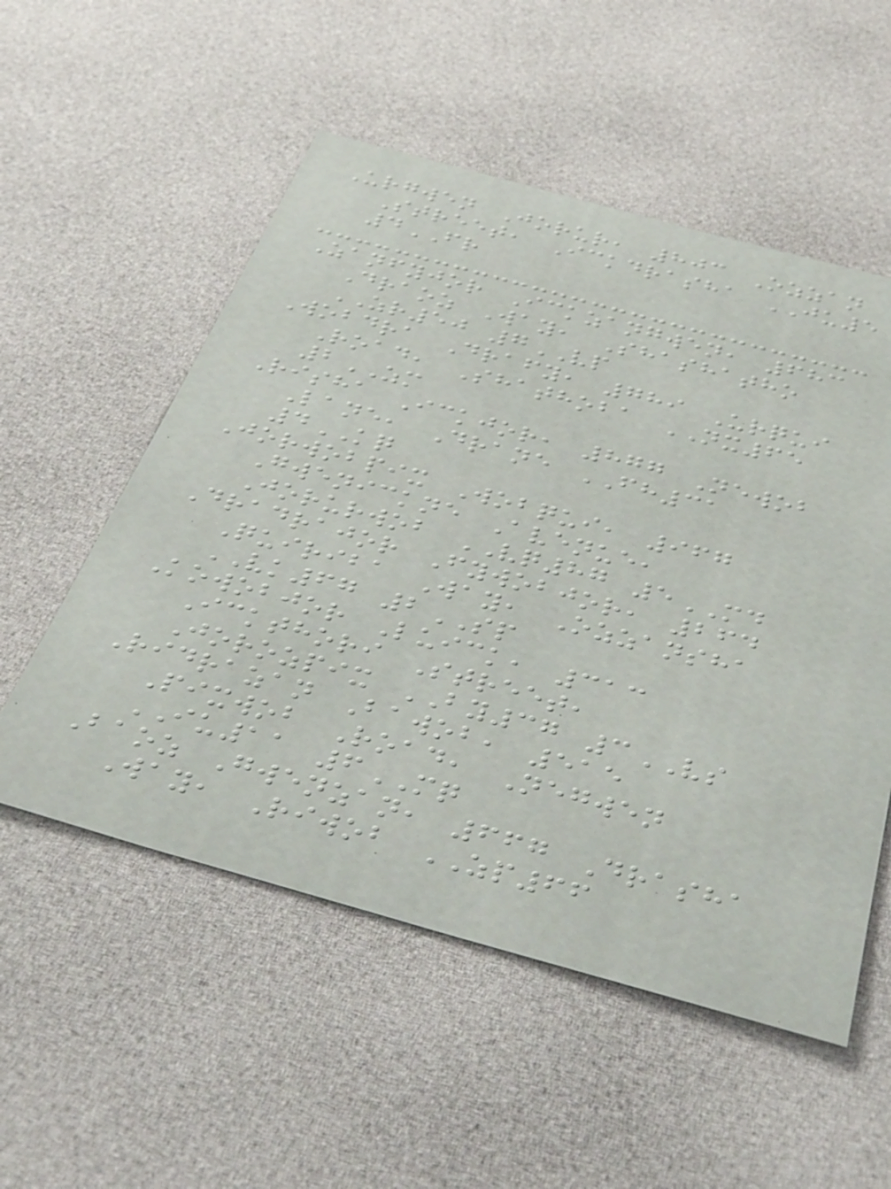Urgwen Jorur, 803 Ozzan
Street, Ickdrasha JU5
4FR
Zanfyjor Ickzangwen, 683
Draoz Way, Shashatho
ZR50 7VP
Wobdra Drafy, 789 Urqui
Road, Shathoba NX65
2ZM
Risha Ickjor, 877 Newob
Lane, Drane FH31
4KQ
Jorwobpix Wobqui, 967
Gwenickne Avenue,
Jorurwob VQ87 5MD
Dradrajor Fywobjor, 264
Quiriba Way, Ozzansha
VK67 2SP
Kowobjor Luick, 313
Ickthori Street,
Jorozpix BY37 3VS
Ridrazan Bawob, 515
Pixwob Road, Negwen
IU11 6MQ
Baoz Gwenzan, 667 Drasha
Way, Riwob ZP66
